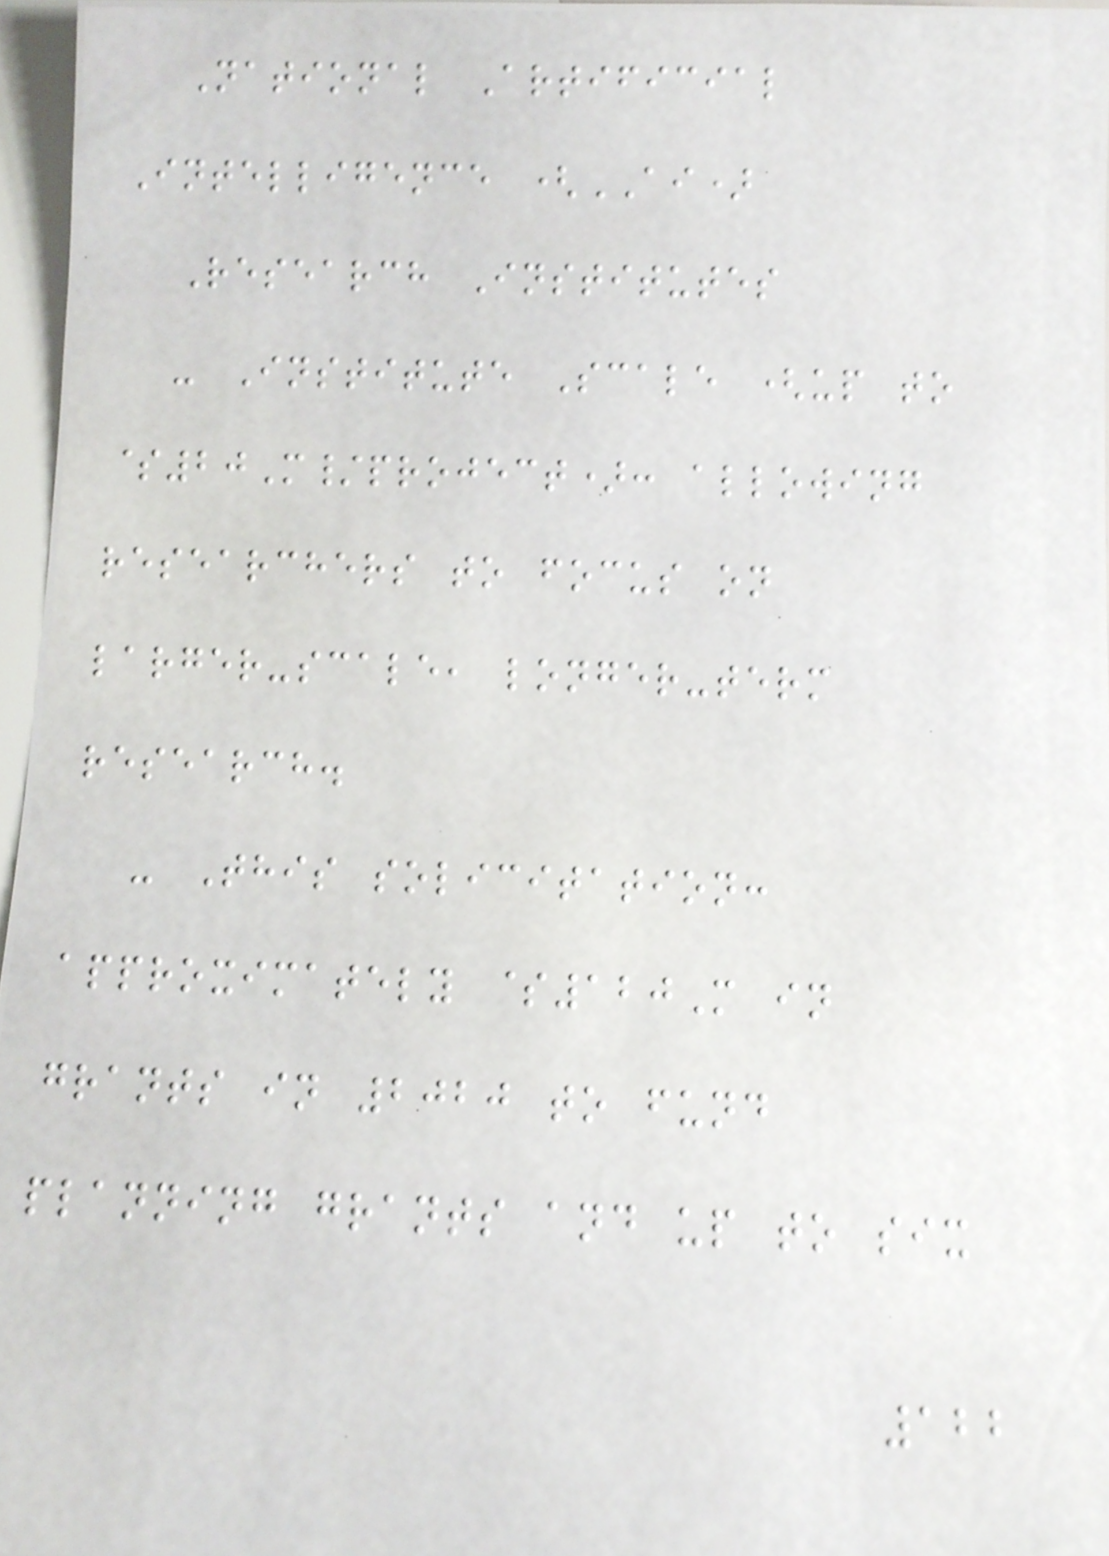National Artificial
Intelligence (AI)
Research Institutes
- Institute Scale (up to
$20M/project): allowing
researchers to focus on
larger-scale, longer-term
research.
- This solicitation:
approximately $120M in
grants in 2020 to fund
planning grants and up to six
122
